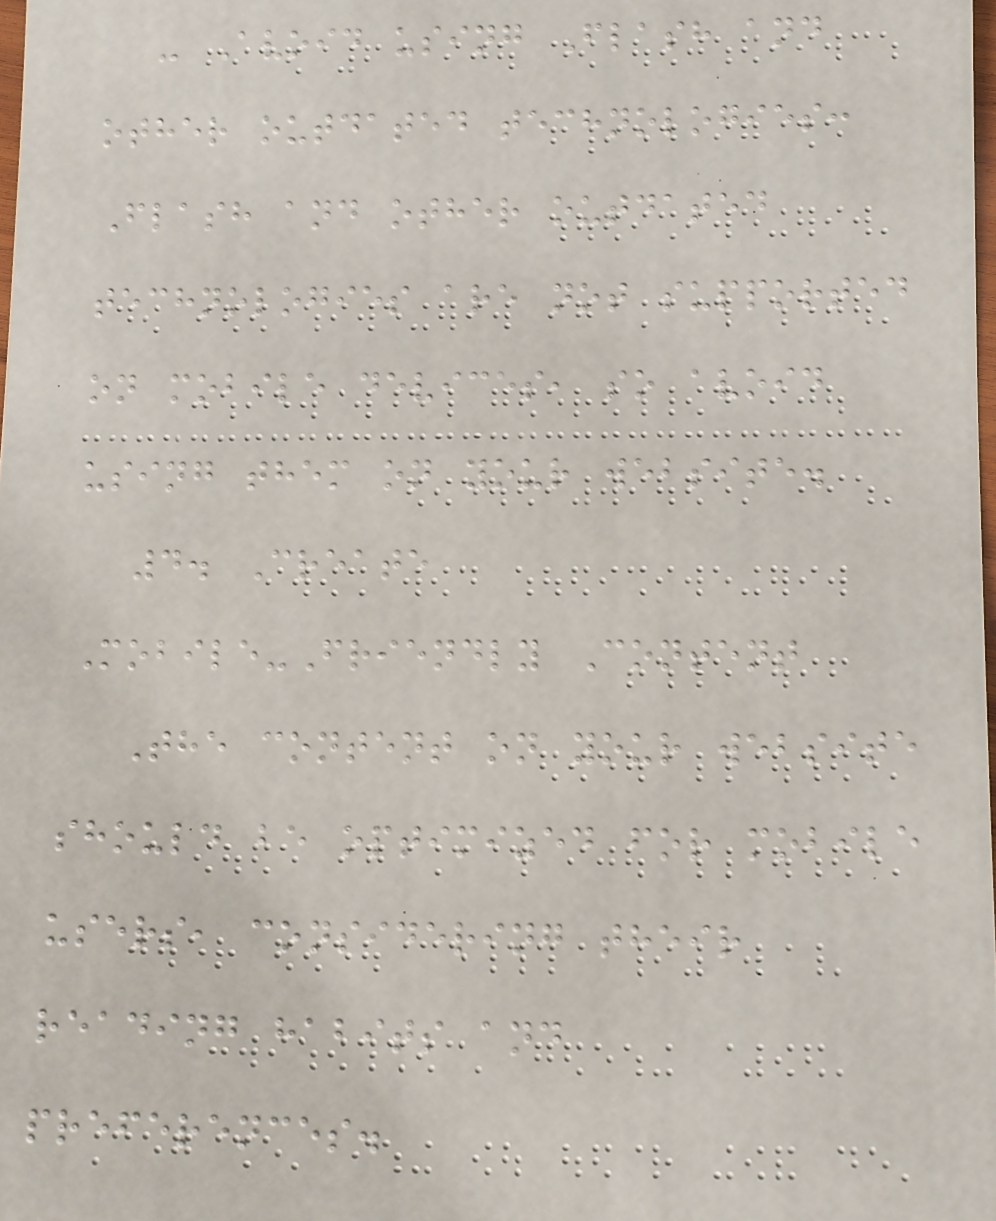- Avoid using Flash and
other outdated technologies:
Flash and other outdated
technologies are not supported
on mobile devices, so avoid
using them on your website.
4. Create
Mobile-Friendly Content
The content on your website
should be optimized for mobile
users, considering their
reading habits and
preferences.
